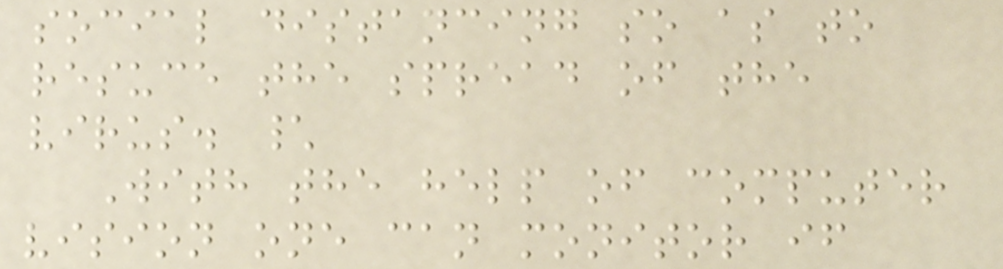social distancing so as to
resuce the spread of the
virus. \
With the help of computer
vision one can monitor if
